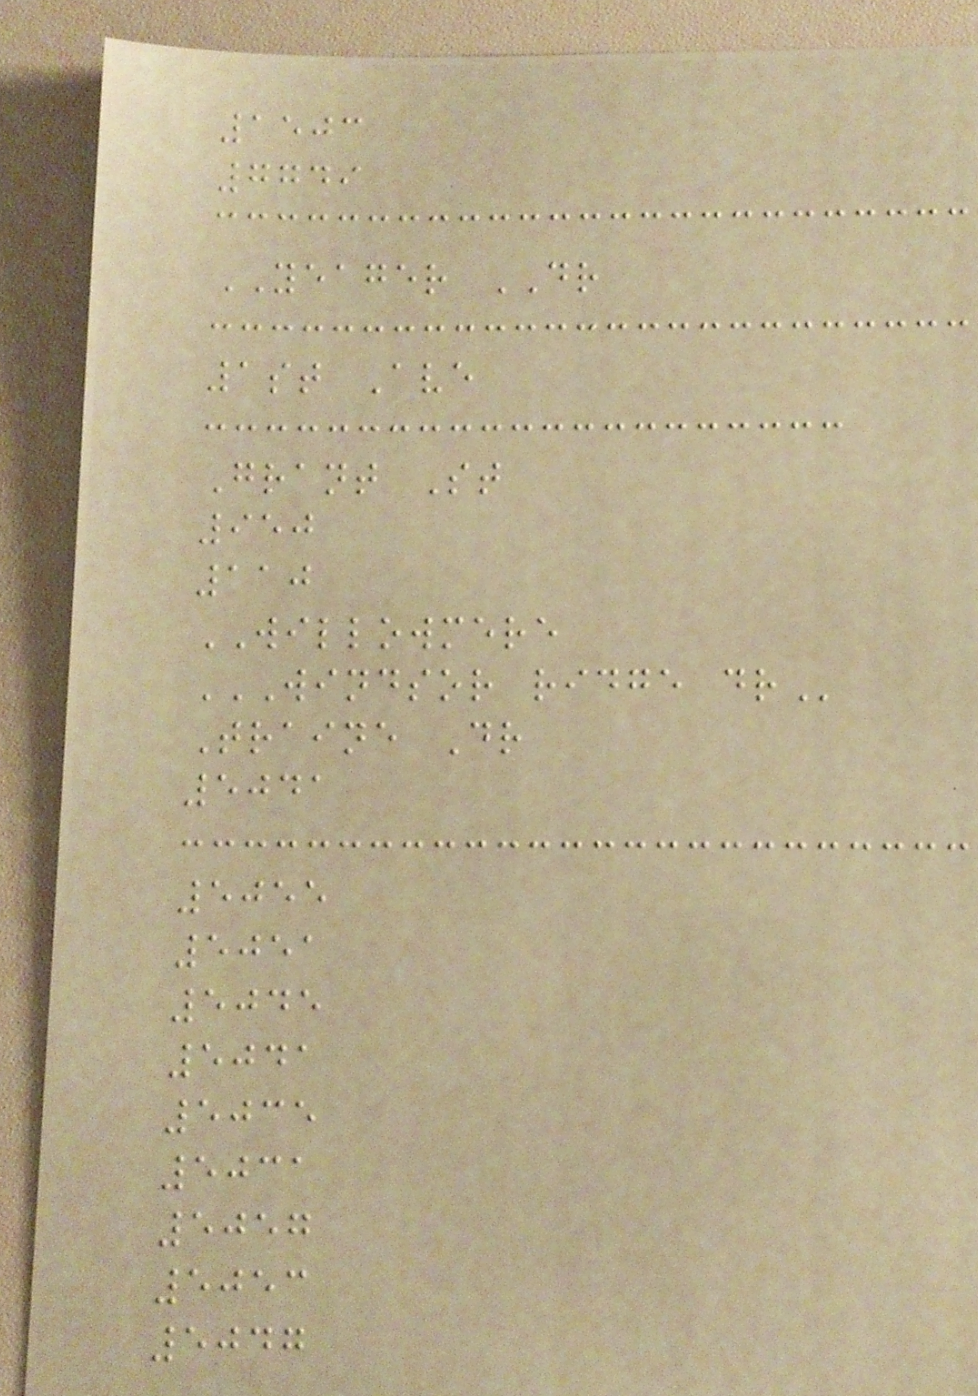1503
7749
YEAGER DR
1st Ave
Grant St
950
110
WILLOWMERE
WINDSOR RIDGE DR
Traine Dr
5041
5055
5051
5045
5041
5035
5031
5057
5053
5047
